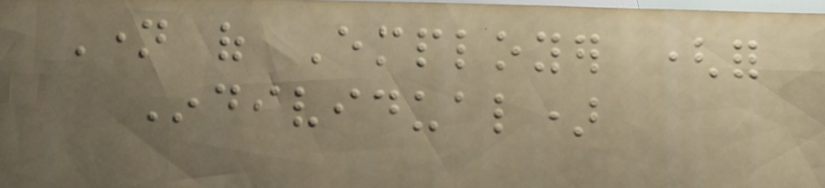Name of Employer (for
Individual)
